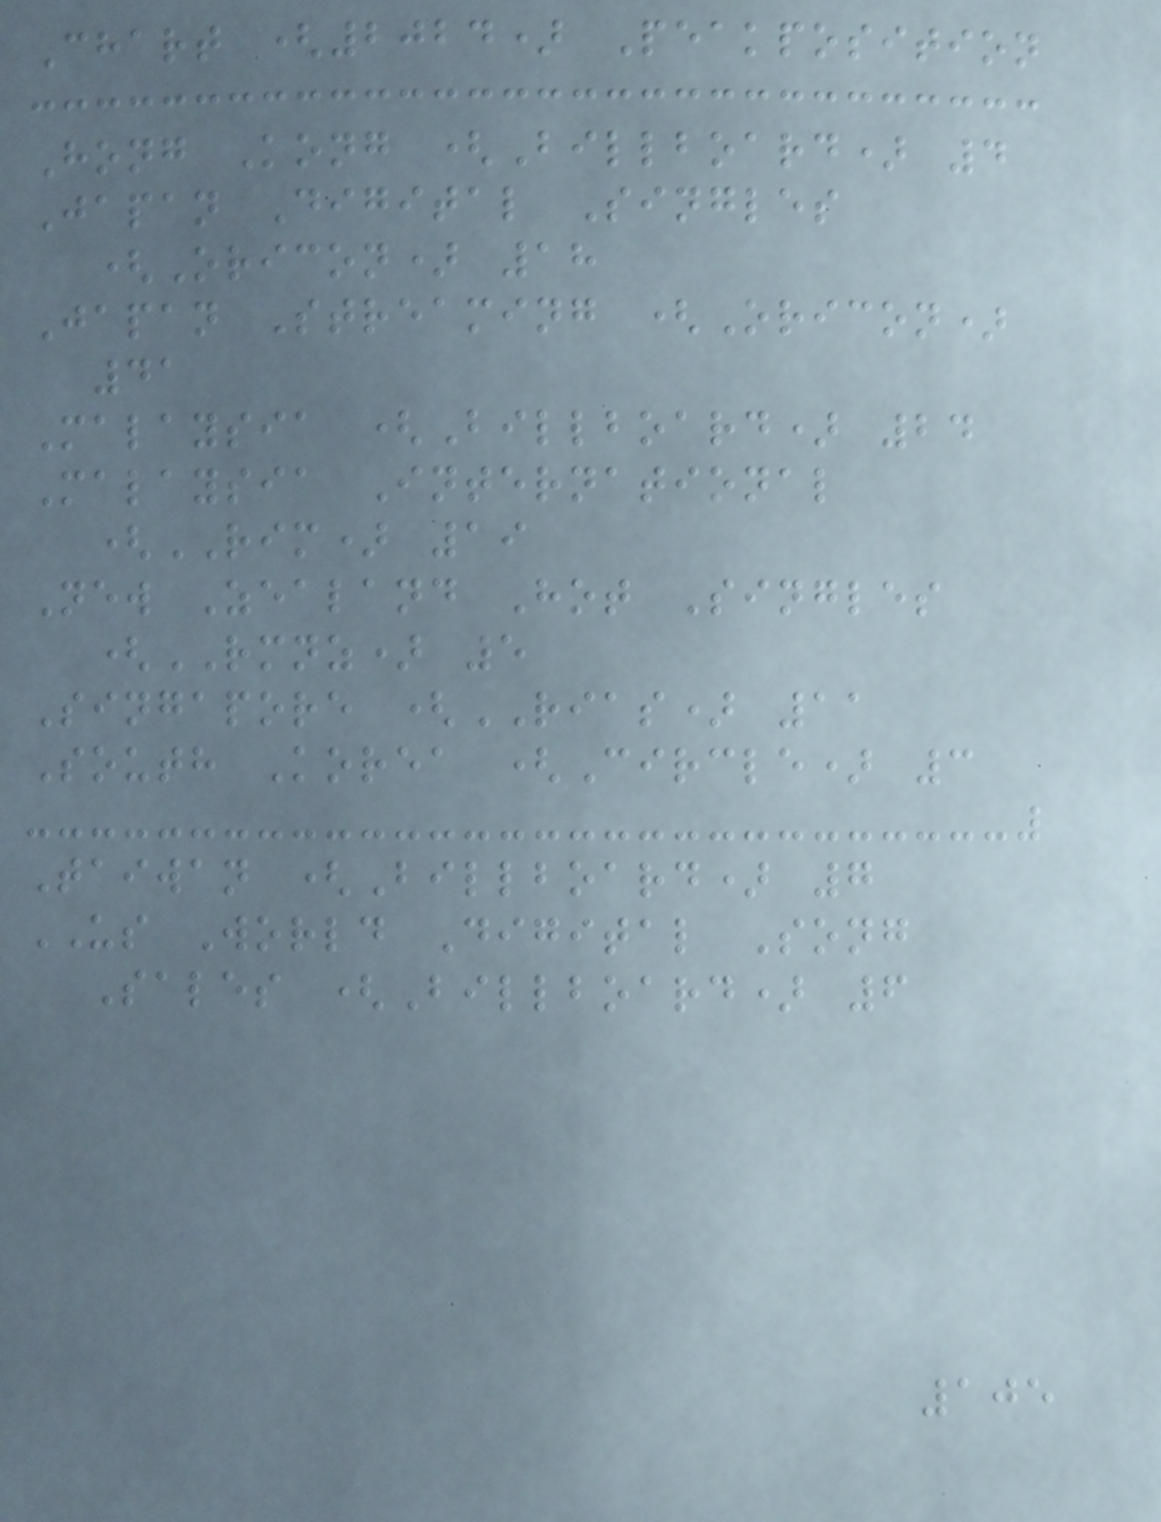Chart (2024) Peakposition
Hong Kong (Billboard) 4
Japan Digital Singles
(Oricon) 18
Japan Streaming (Oricon)
41
Malaysia (Billboard) 24
Malaysia International
(RIM) 19
New Zealand Hot Singles
(RMNZ) 5
Singapore (RIAS) 11
South Korea (Circle) 3
Taiwan (Billboard) 7
US World Digital Song
Sales (Billboard) 6
105
